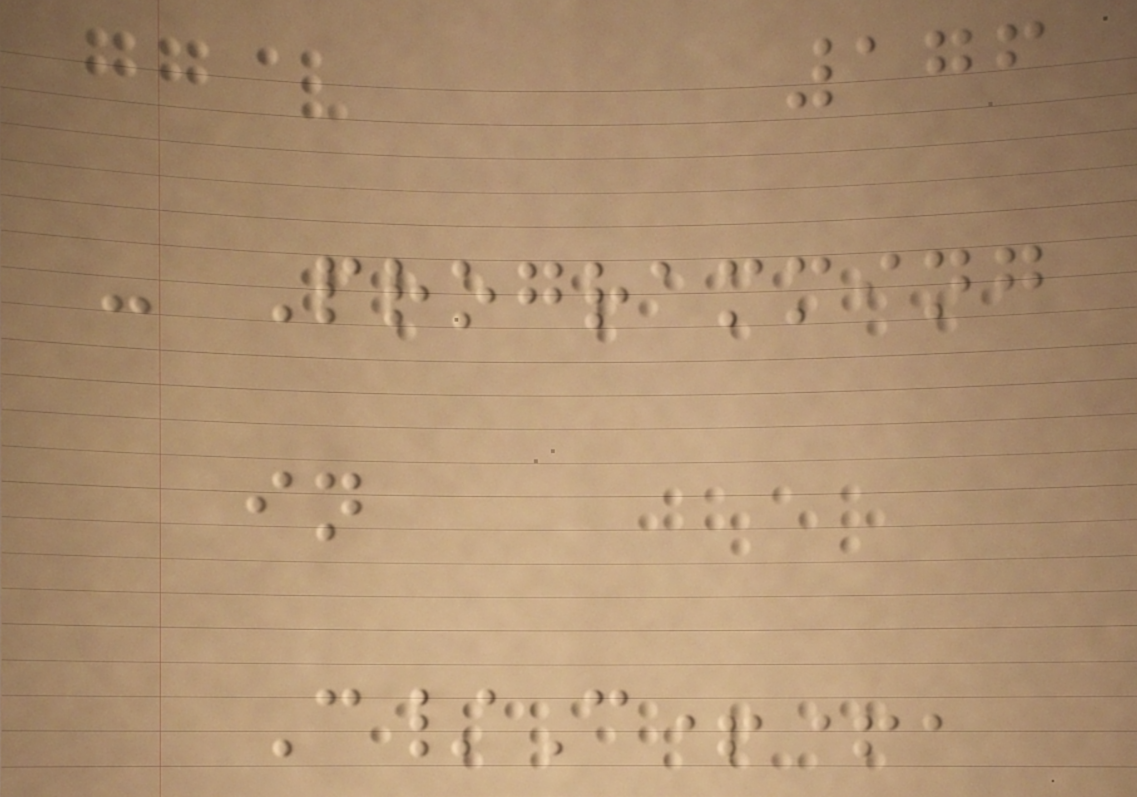176
- Programming
in
C/C++,
